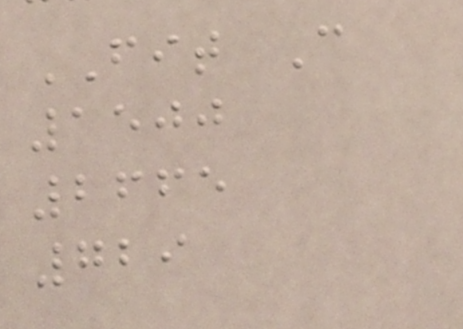FIT C
1500
2665
729
